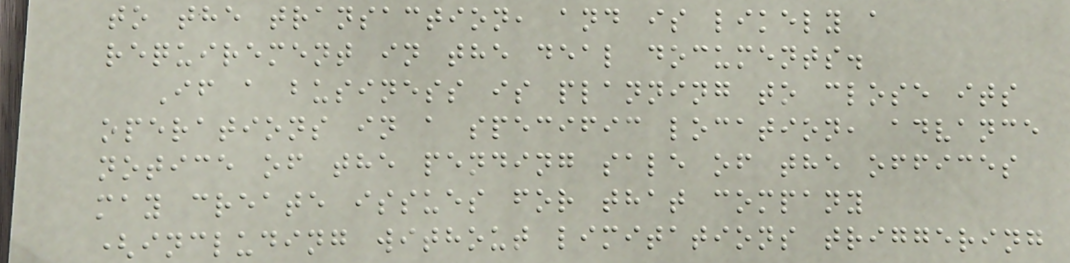to the transaction, and is likely a
requirement in the deal documents.
If a business is planning to close its
operations in a specific location, advance
notice of the pending sale of the offices
may create issues for that company
(including without limitations triggering
